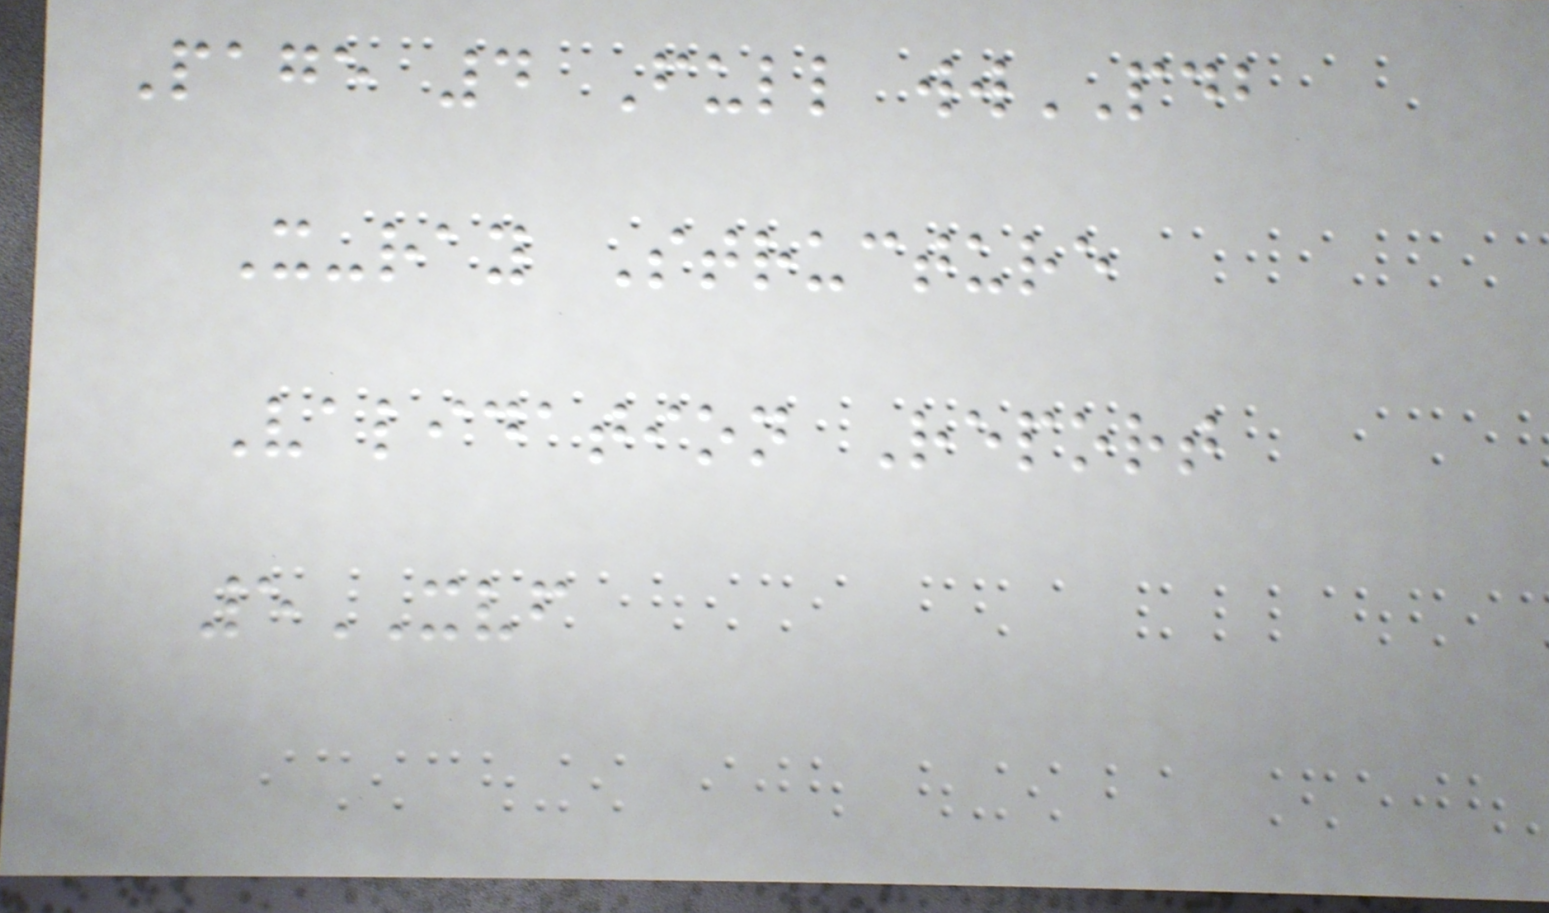Page 4 Full wwPDB
X-ray Structure
Validation Report
5XVF
